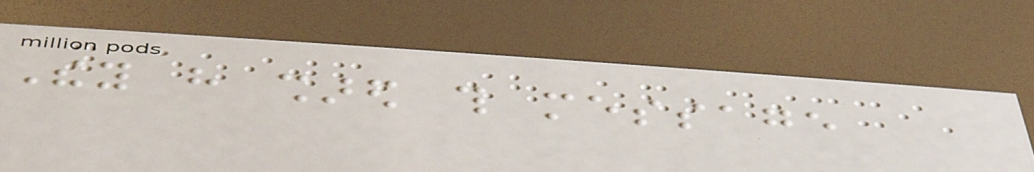They have shared this message
